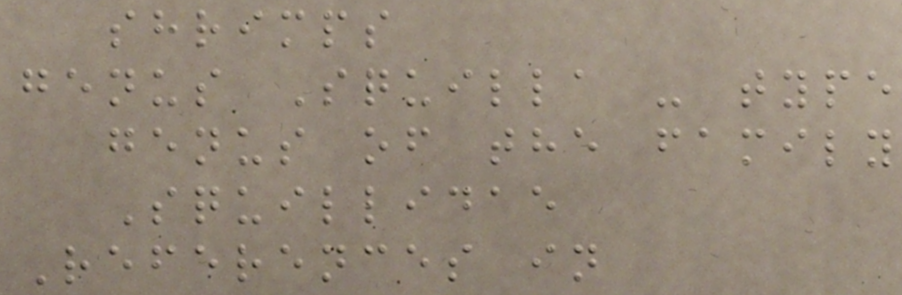shrimps
genus Squilla - type
genus of the family
Squillidae
References in
